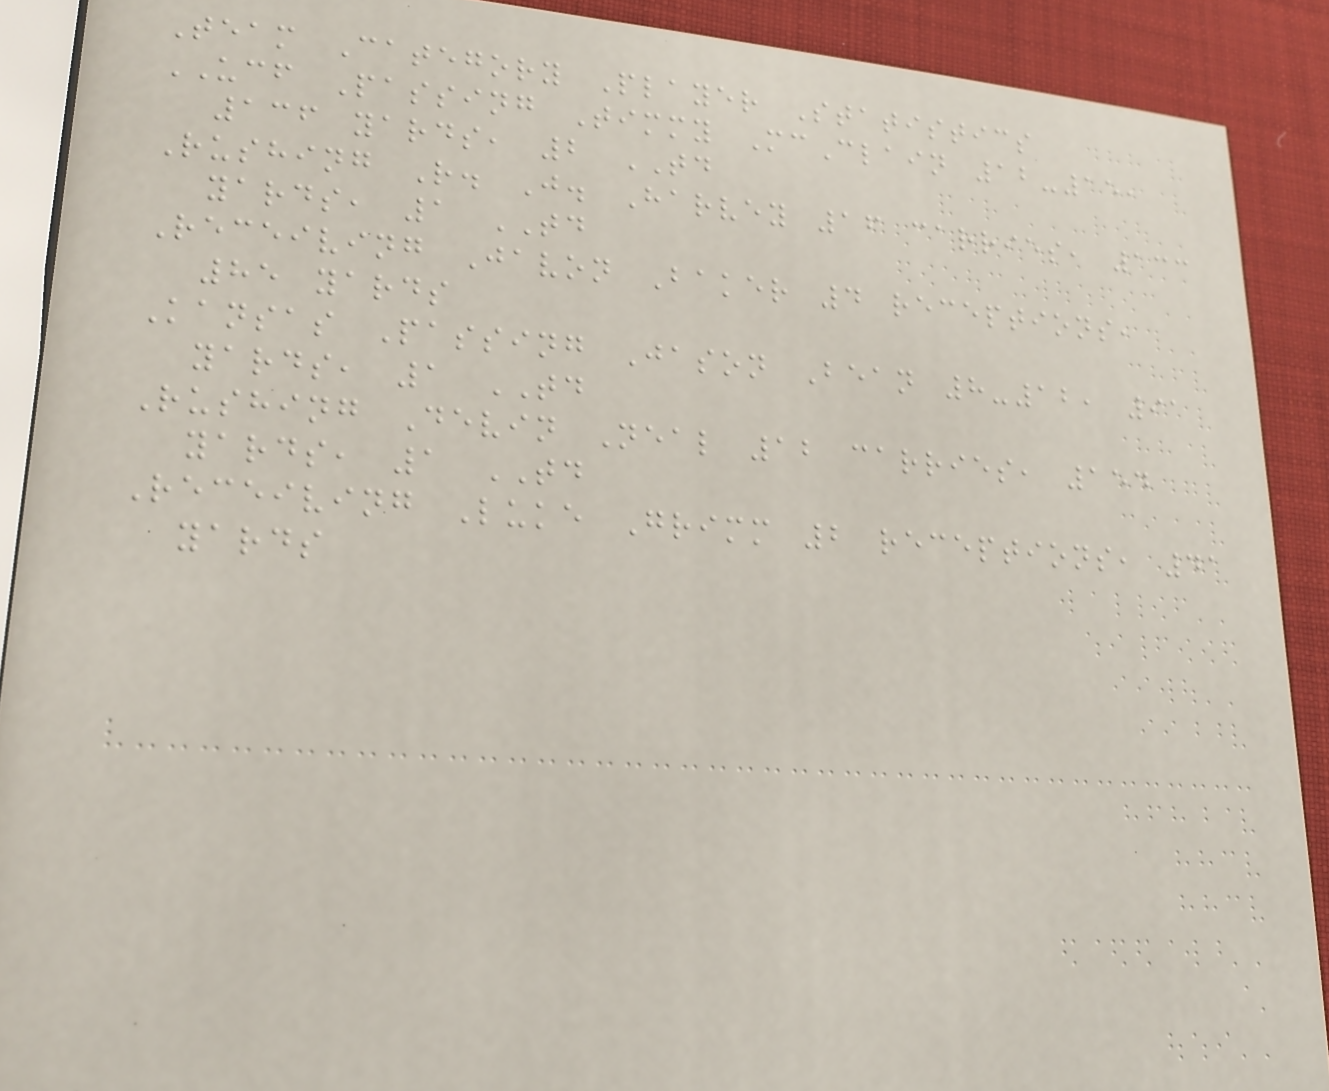Team Category Player Statistics
UCF Passing Timmy McClain 12-15,
136 yards, 2 TD
Rushing R. J. Harvey 16 carries, 133
yards, 1 TD
Receiving Javon Baker 4 receptions,
85 yards
Kansas Passing Jason Bean 8-12, 91
yards, 1 TD
Rushing Devin Neal 12 carries, 154
yards, 1 TD
Receiving Luke Grimm 2 receptions, 41
yards
